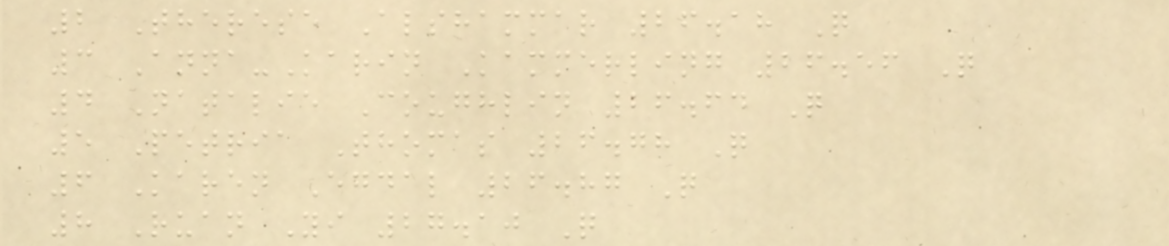2 Therese Alshammar 26.18 Q
3 Anna-Karin Kammerling 26.56 Q
4 Natalie Coughlin 26.64 Q
5 Petria Thomas 26.78 Q
6 Karen Egdal 26.87 Q
8 Ruan Yi 27.10 Q
